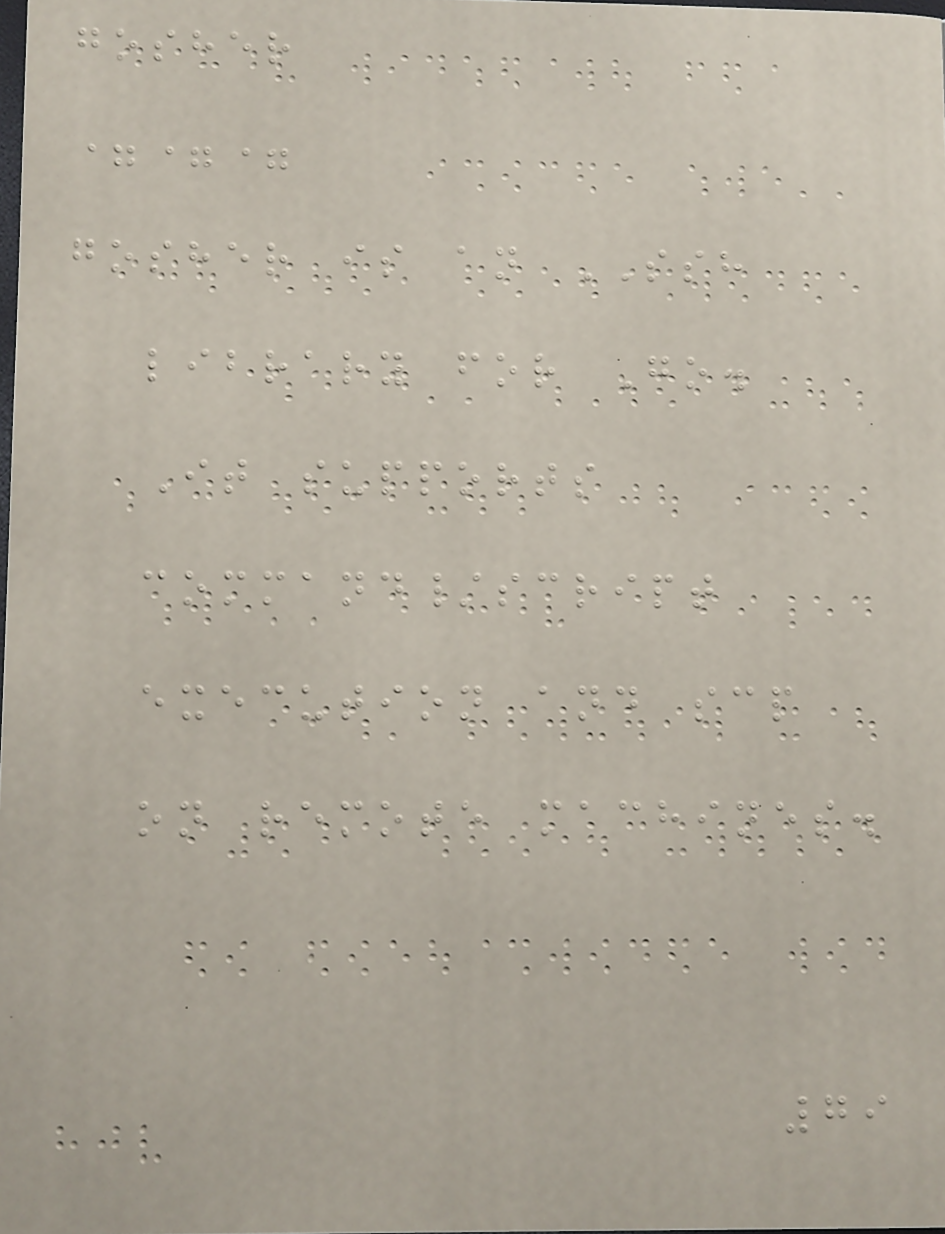gosher
===
gosher is an SSH
library for Go.
It supports
command/script
execution and scp
on remote machines.
79
